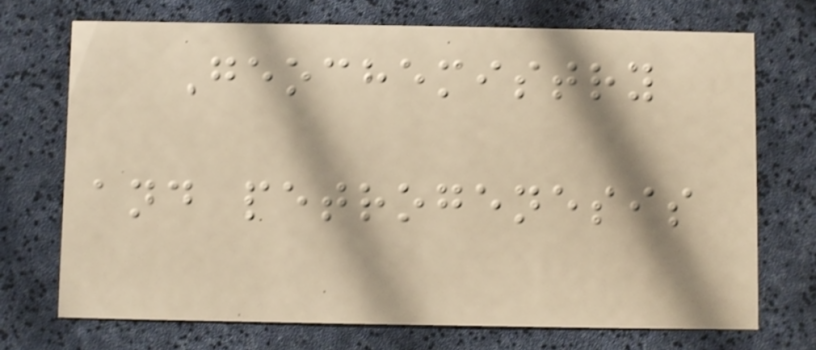Geochemistry
and petrogenesis
